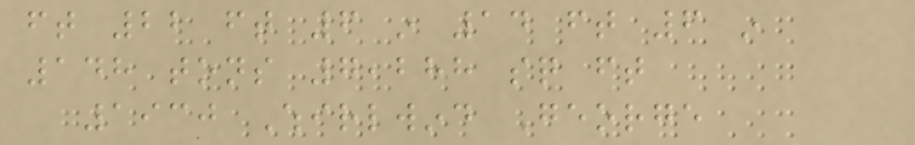ft 22 ft 6 in 14 ft 6 in
148 tons 7,288 sq ft
1930 Whirlwind George
